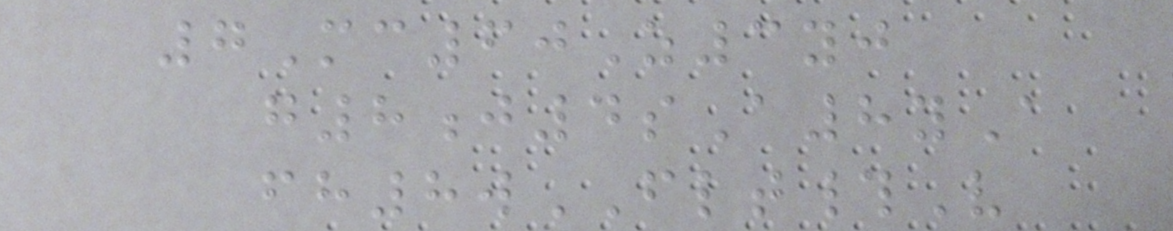7Mc60Z3yj
g8j4sA8yA
fh8wFLT#V
